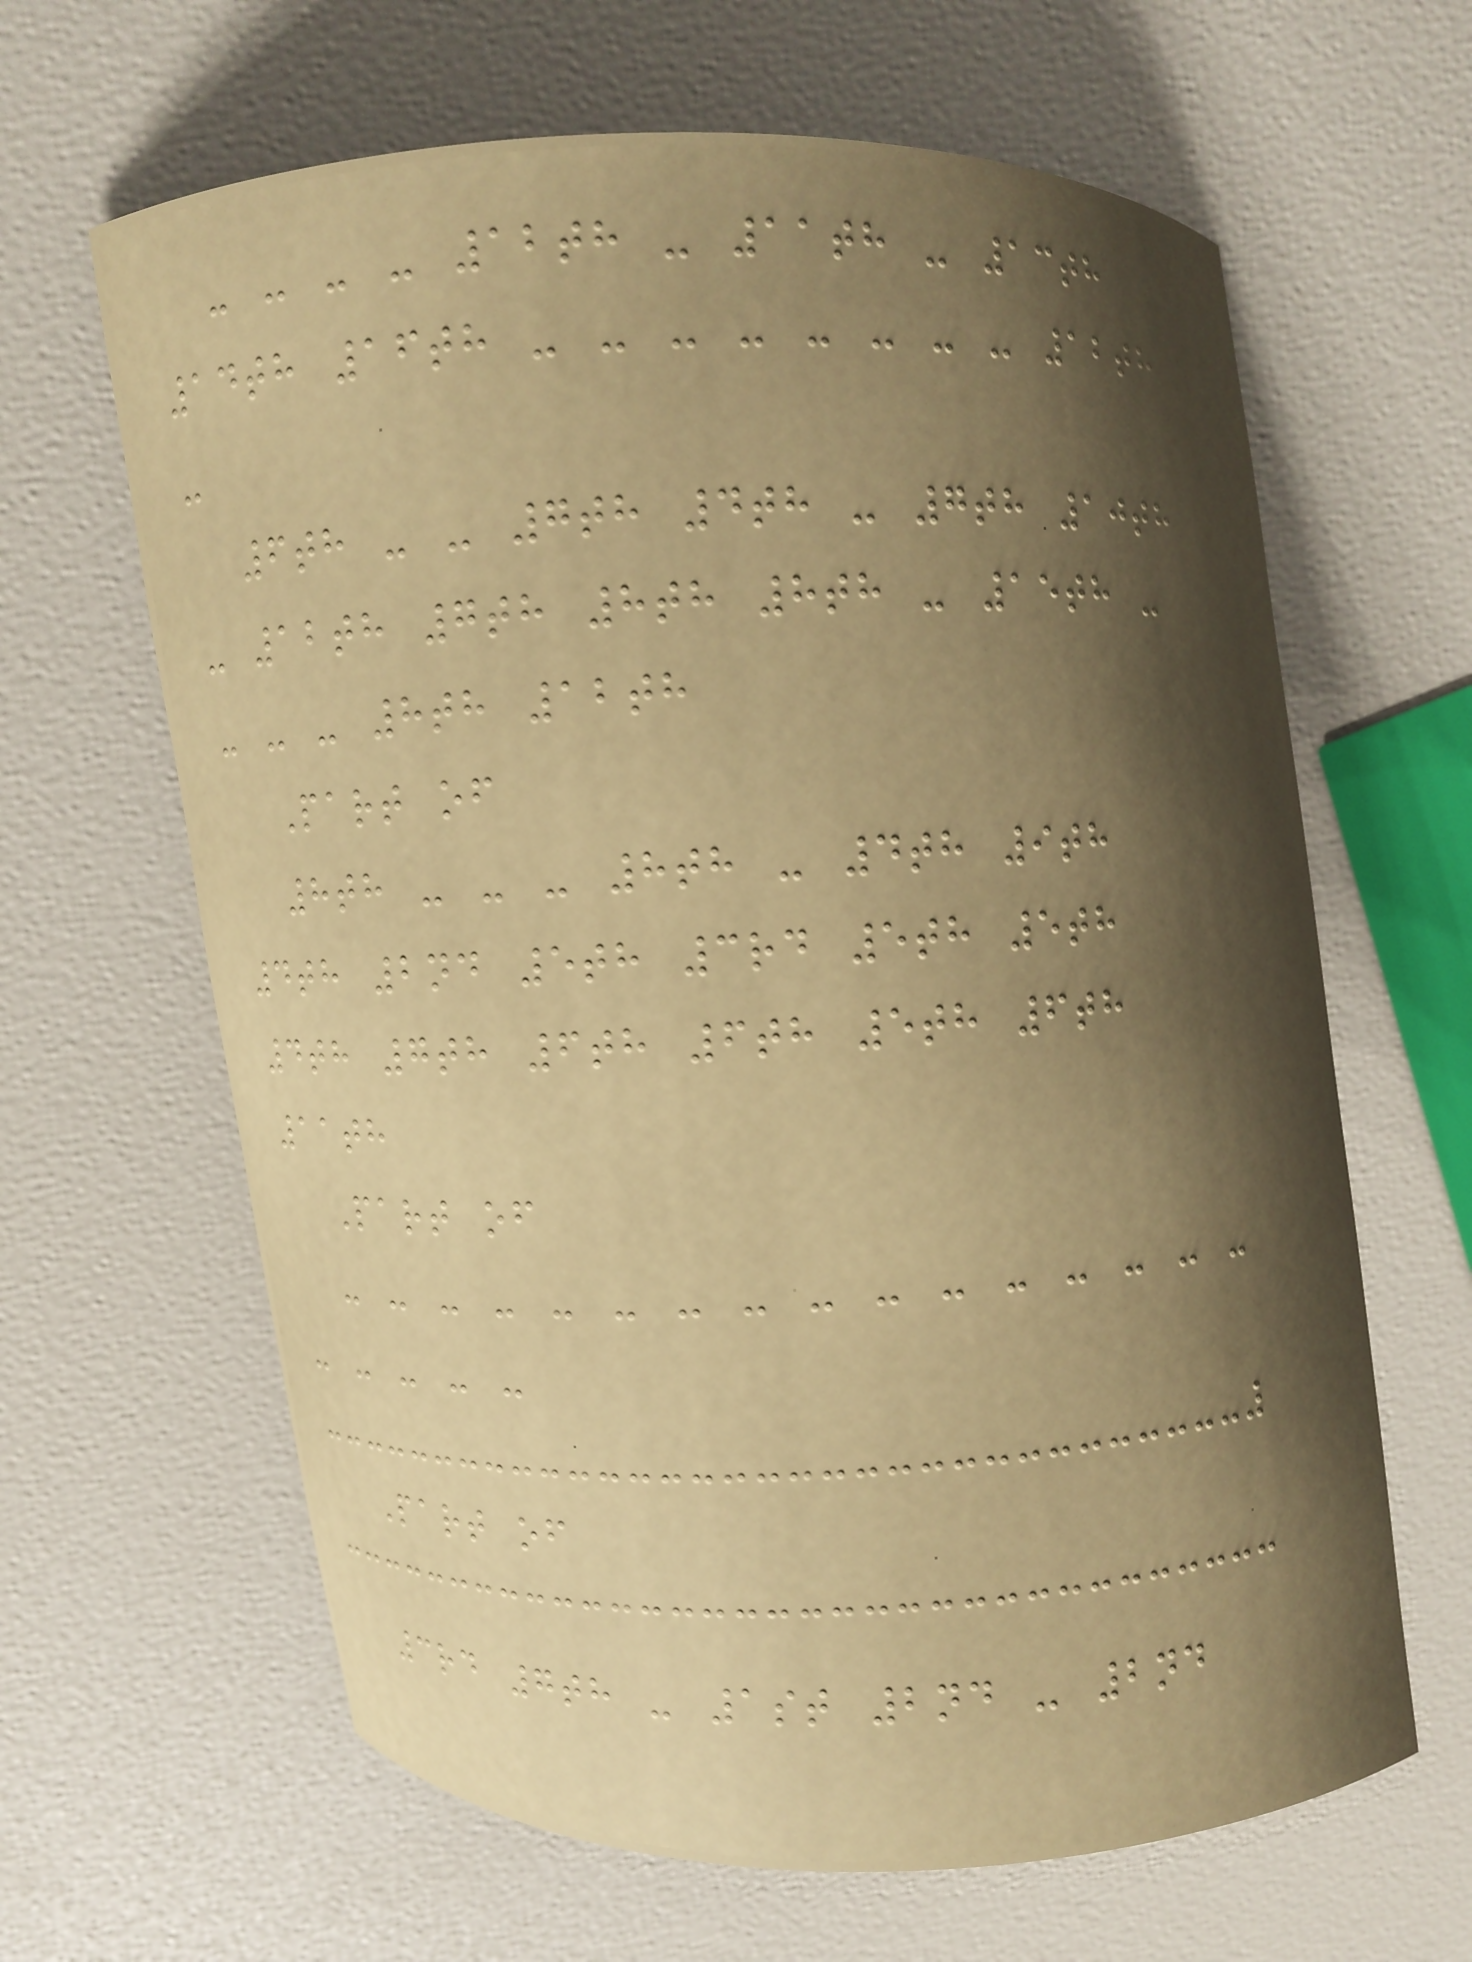- - - - 12th - 11th - 13th
14th 16th - - - - - - - - 12th
-
6th - - 7th 4th - 7th 10th
- 12th 7th 8th 8th - 15th -
- - - 8th 12th
Part of
8th - - - 8th - 4th 9th
4th 2nd 5th 3rd 5th 5th
4th 7th 6th 6th 5th 6th
11th
Part of
- - - - - - - - - - - - - - - -
- - - - -
Part of
3rd 7th - 1st 2nd - 2nd
